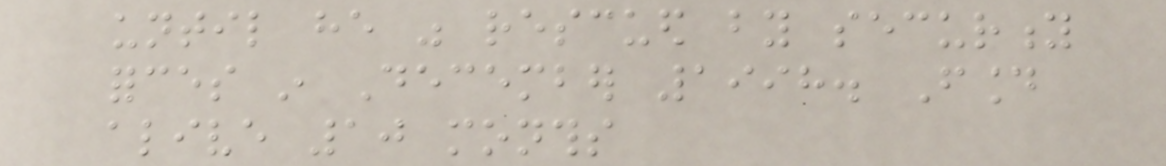until he was rescued by security
forces in December 1998. Found
alive 10 months
